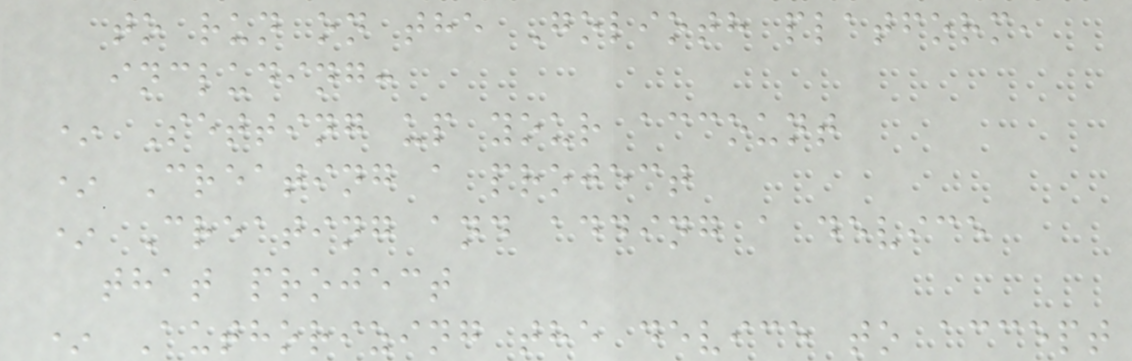to run on the Golioth platform,
including:
* Setting up your account
* Creating a project
* Creating and adding a device
that project
* Authorizing the device to accept
